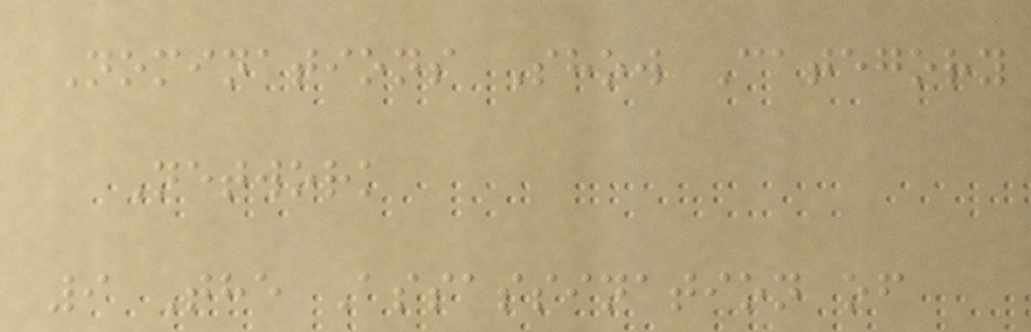Nominations Show Category
Network
9 The Assassination of
